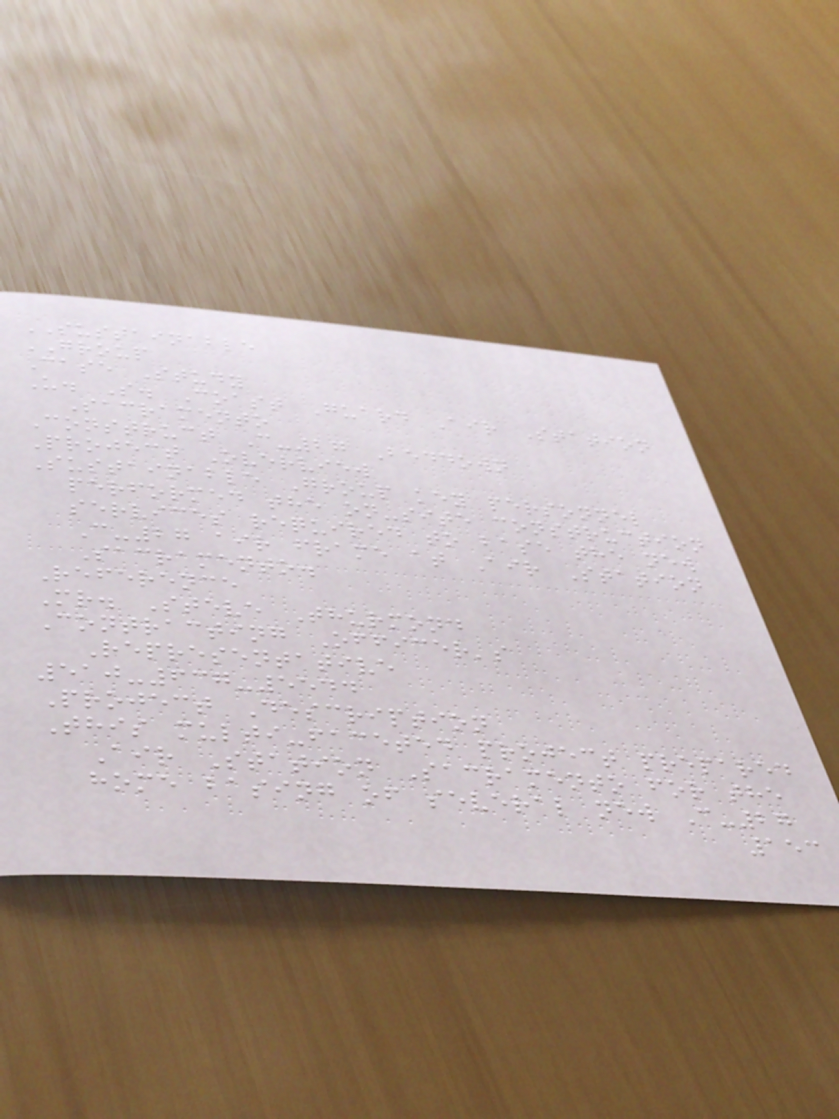SUSTAINABLE
GROUP
Case Study
U. S. Coast Guard Air Station
Sacramento
Construct C-27 Beddown
Project Overview
Sustainable Group key personnel
performed the on-site construction
services required to base the new
C-27 air frame at Air Station
Sacramento.
Reference
Mr. Steve Thurmond
Contracting Officer's
Representative
510-637-5544
Project Description
This multi-faceted project prepared
Air Station Sacramento for the
home basing of several new C-27
153
